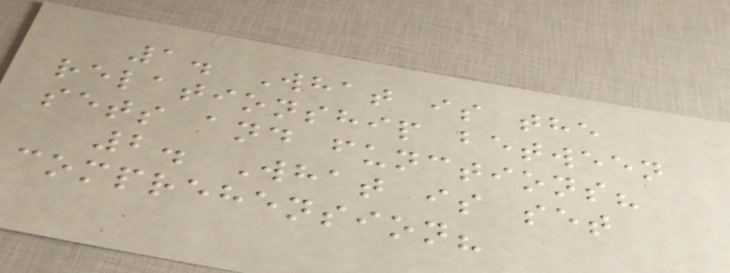1. What is the
relationship between
sets and functions?
2. What is set
comprehension?
